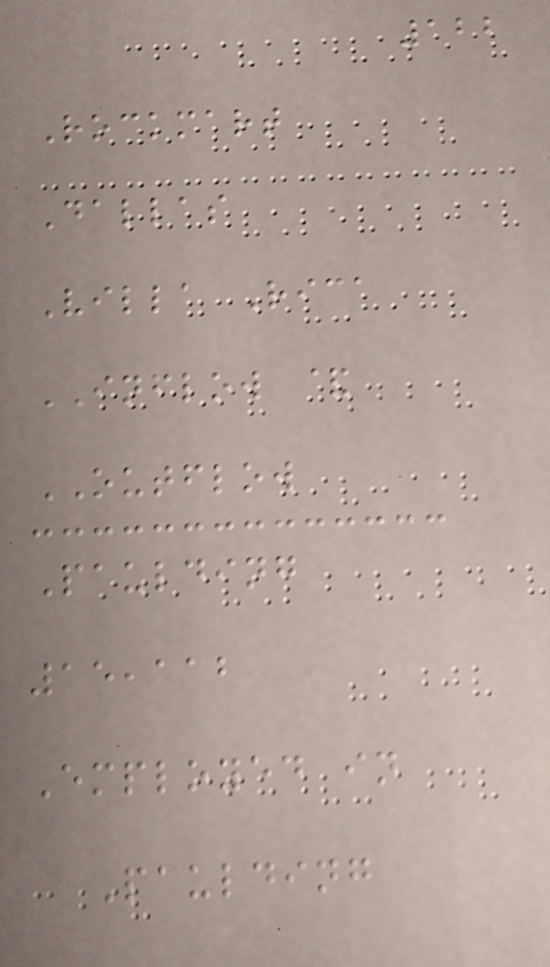122
Rockmart
Dallas
Villa Rica
INFLOW &
OUTFLOW
Paulding
15,112
Employed in
Paulding
